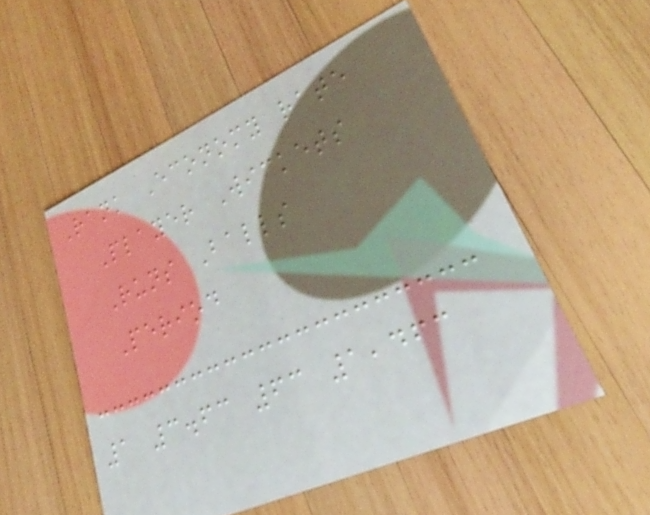Rank Economy rate
Player Wickets
Runs Balls
Period
1 3.63 63 1,463
